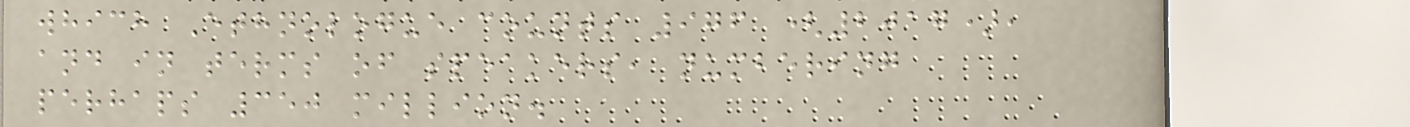which Ethnologue counts 976 (2017),
and in terms of speakers, numbering
perhaps 350 million.
